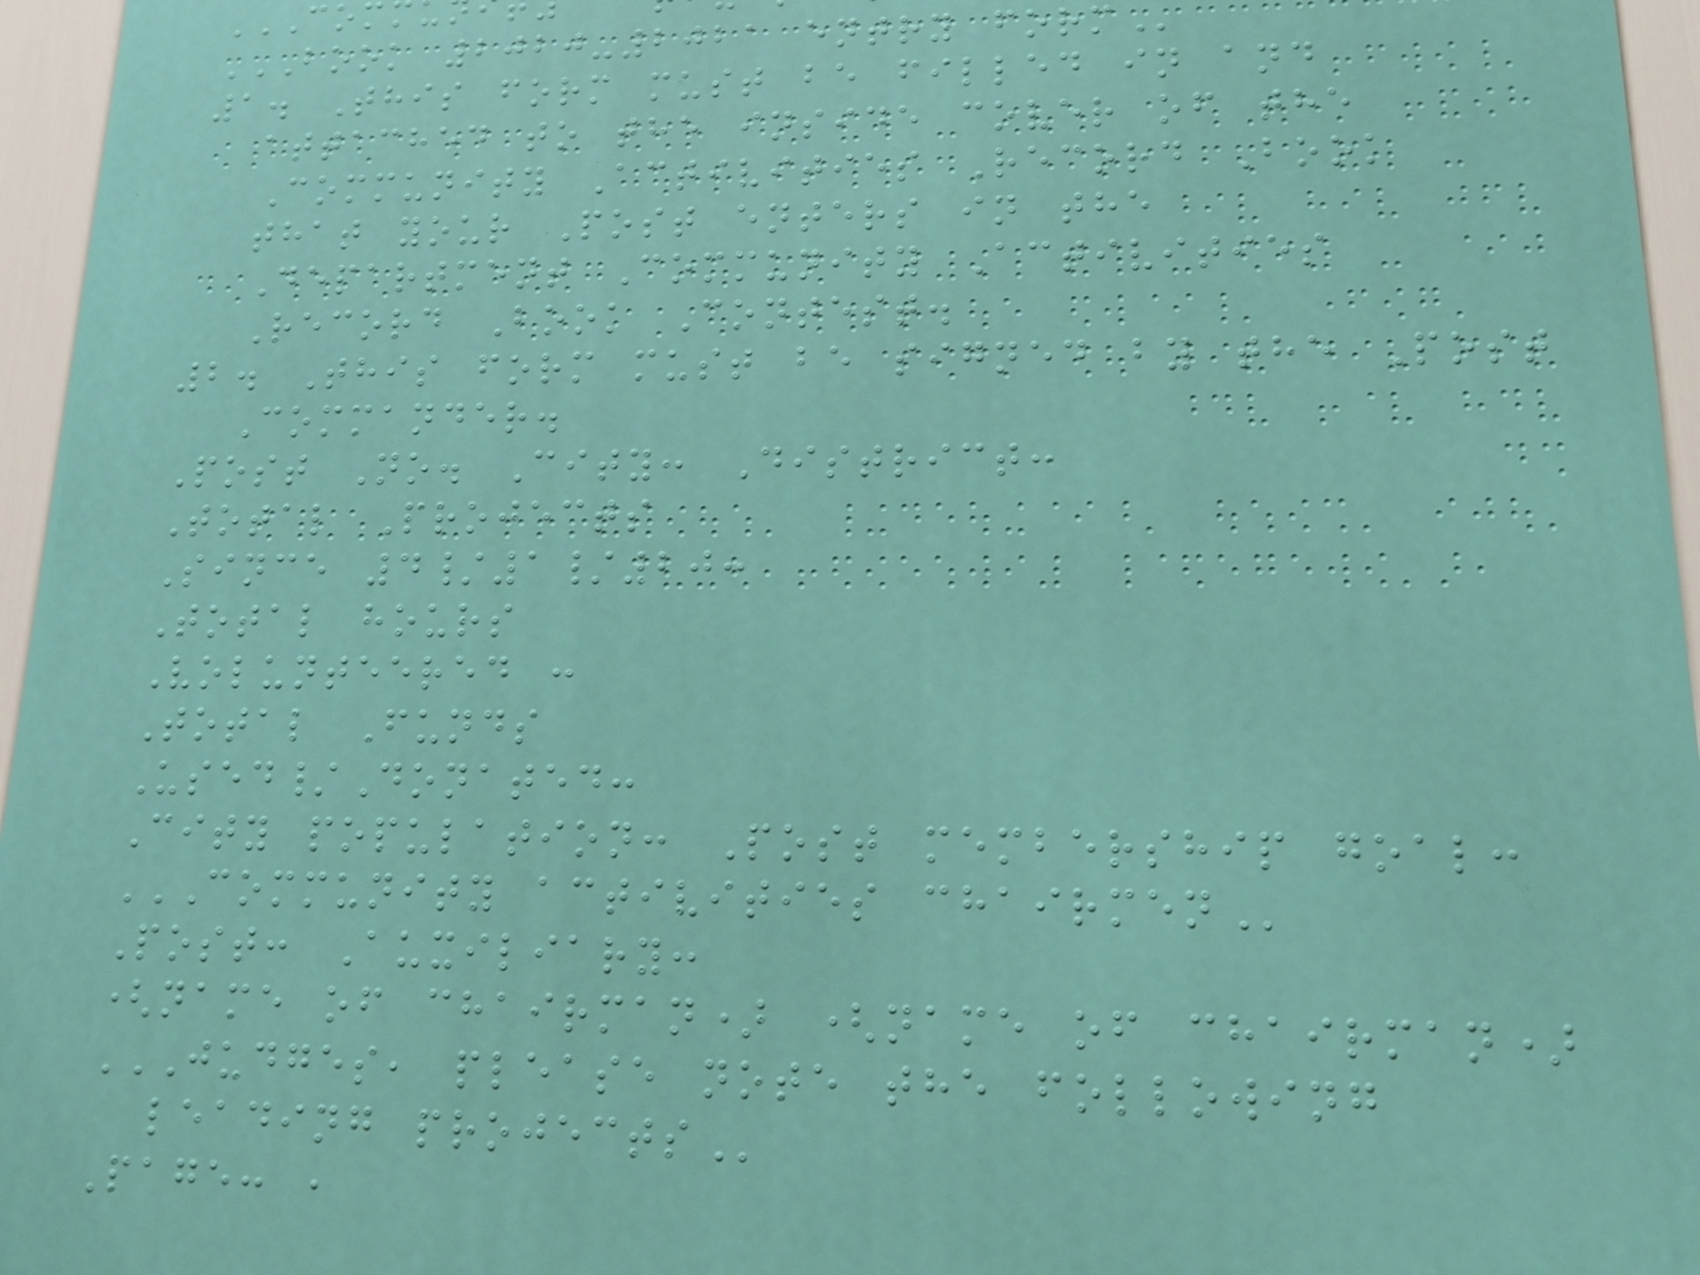1. This form must be filled in and
attached to the inside cover of the
Community Activities Record Book
that your Post enters in the
Department Community Activities
Record Book Contest.
2. This form must be signed by the Post
Commander.
Post No. City: District:
Total Projects
Since 4/1/20:
Total hours
Volunteered :
Total Funds
Used/Donated:
City population: Post membership goal:
COMMUNITY ACTIVITIES CHAIRMEN
Post: Auxiliary:
(name of chairman) (name of chairman)
JUDGES, PLEASE NOTE THE FOLLOWING
leading
Page: ,
